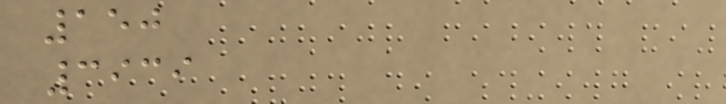150
3939
